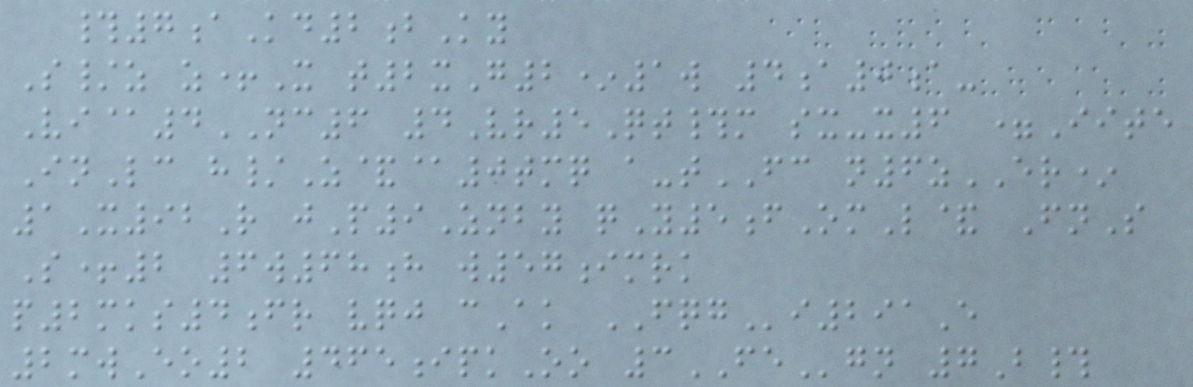#7aKd2bKy
S/z z+X t2xG2*1w 4a0a-
Vi@4NC6 4Vr5Qt#m sx-x6 =Iite
InLc h/Z&@0tmq a-tFC n6zER*
1X92R jP9Znby qY5fOmL& FnS
S+2 6w68h w57imrk
p2mks4fr vqj cAk FQGi291E
2mwEo2 465ipkOo 3FEgn 7B#
